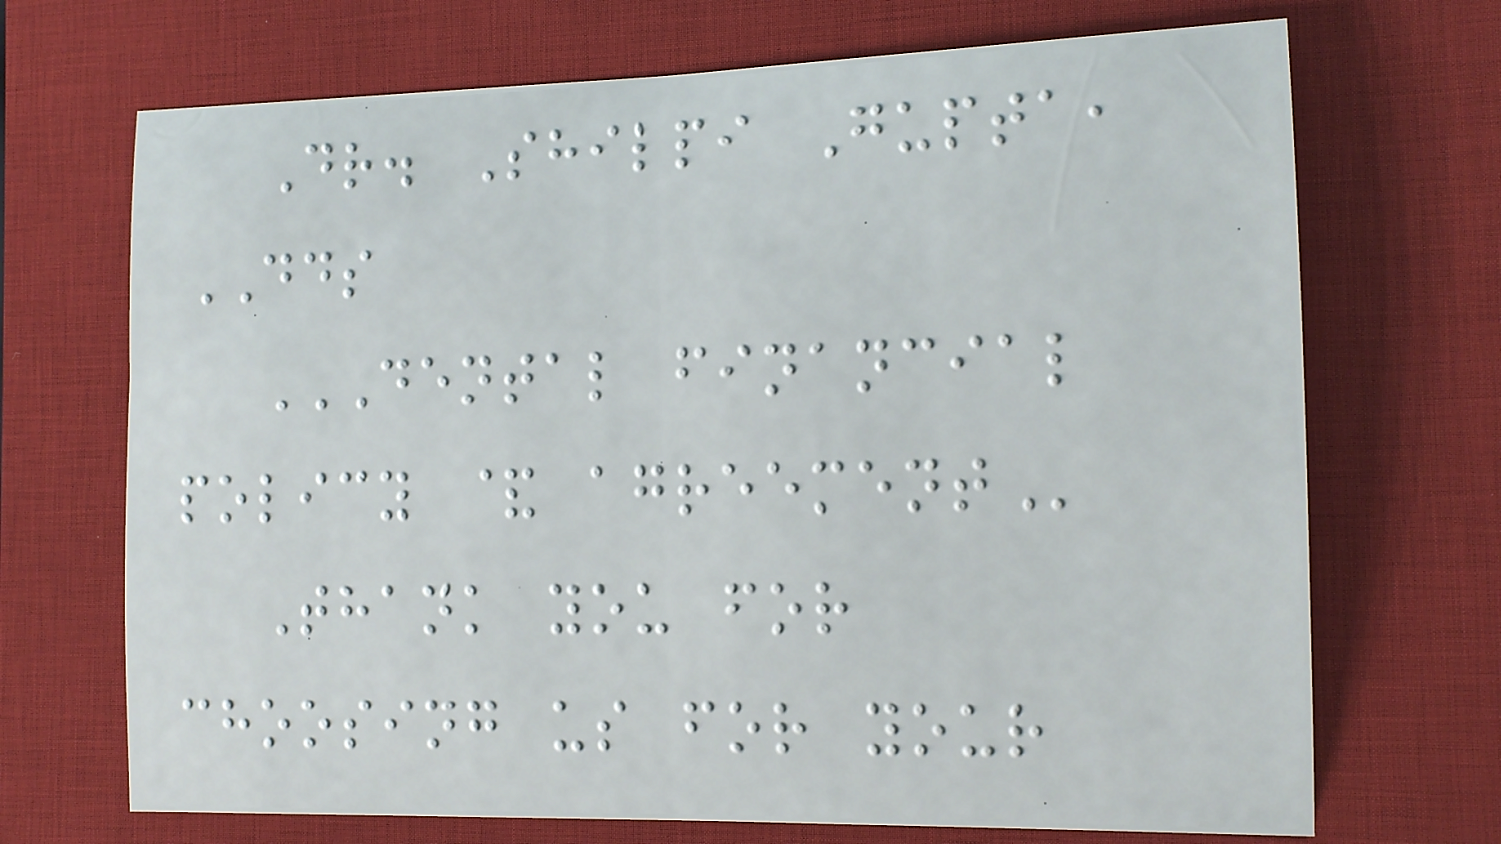Dr. Shilpi Gupta,
DDS
DENTAL FINANCIAL
POLICY & AGREEMENT
Thank you for
choosing us for your
